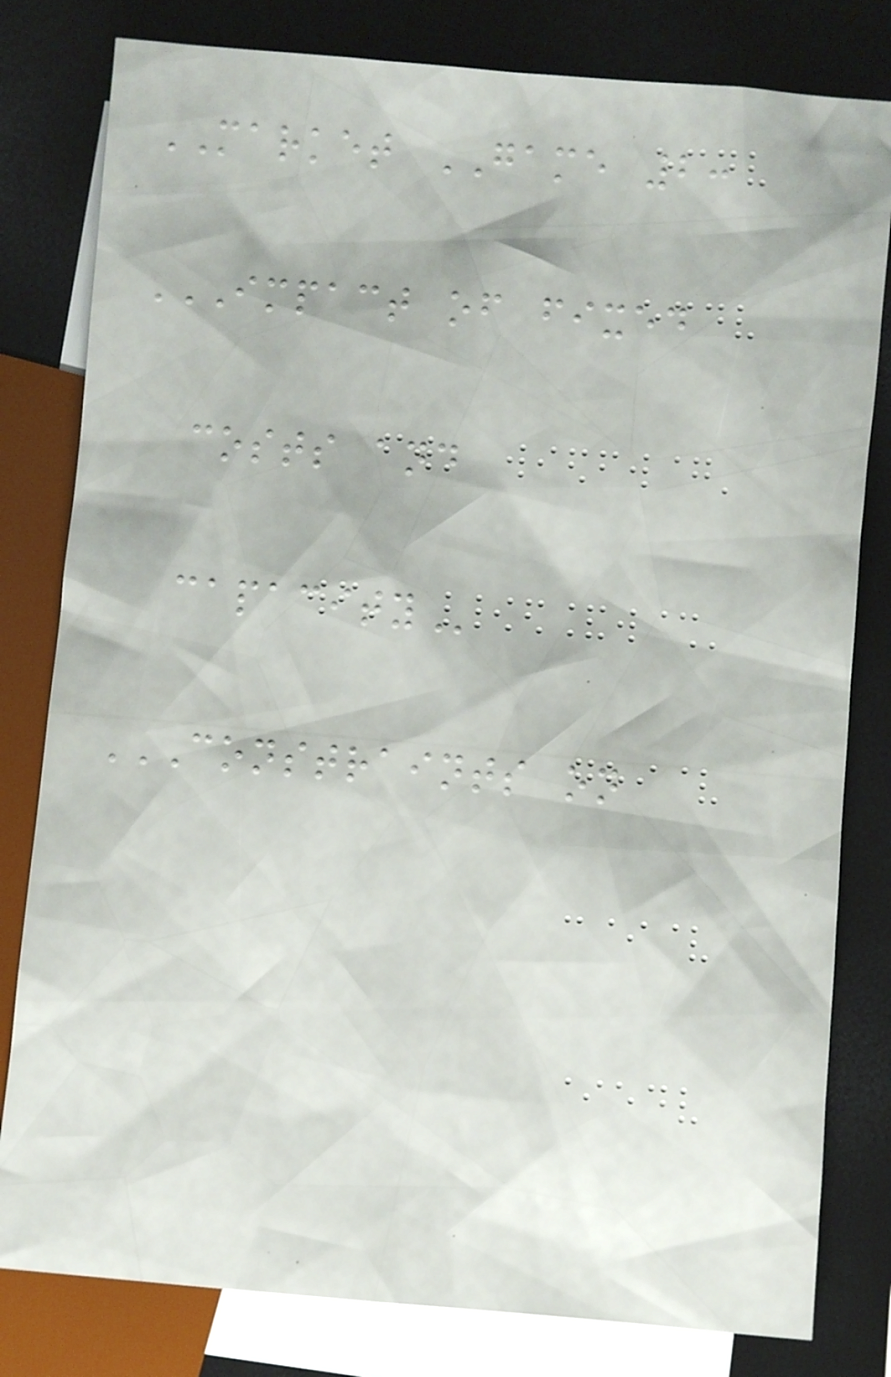MARKET GAME 2:
IMPACT OF FIXED
COSTS AND
CAPACITY
CONSTRAINTS ON
